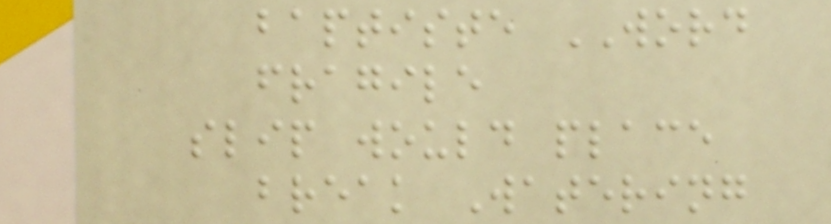baptiste WORD
fragile
slip would place
break Watering
